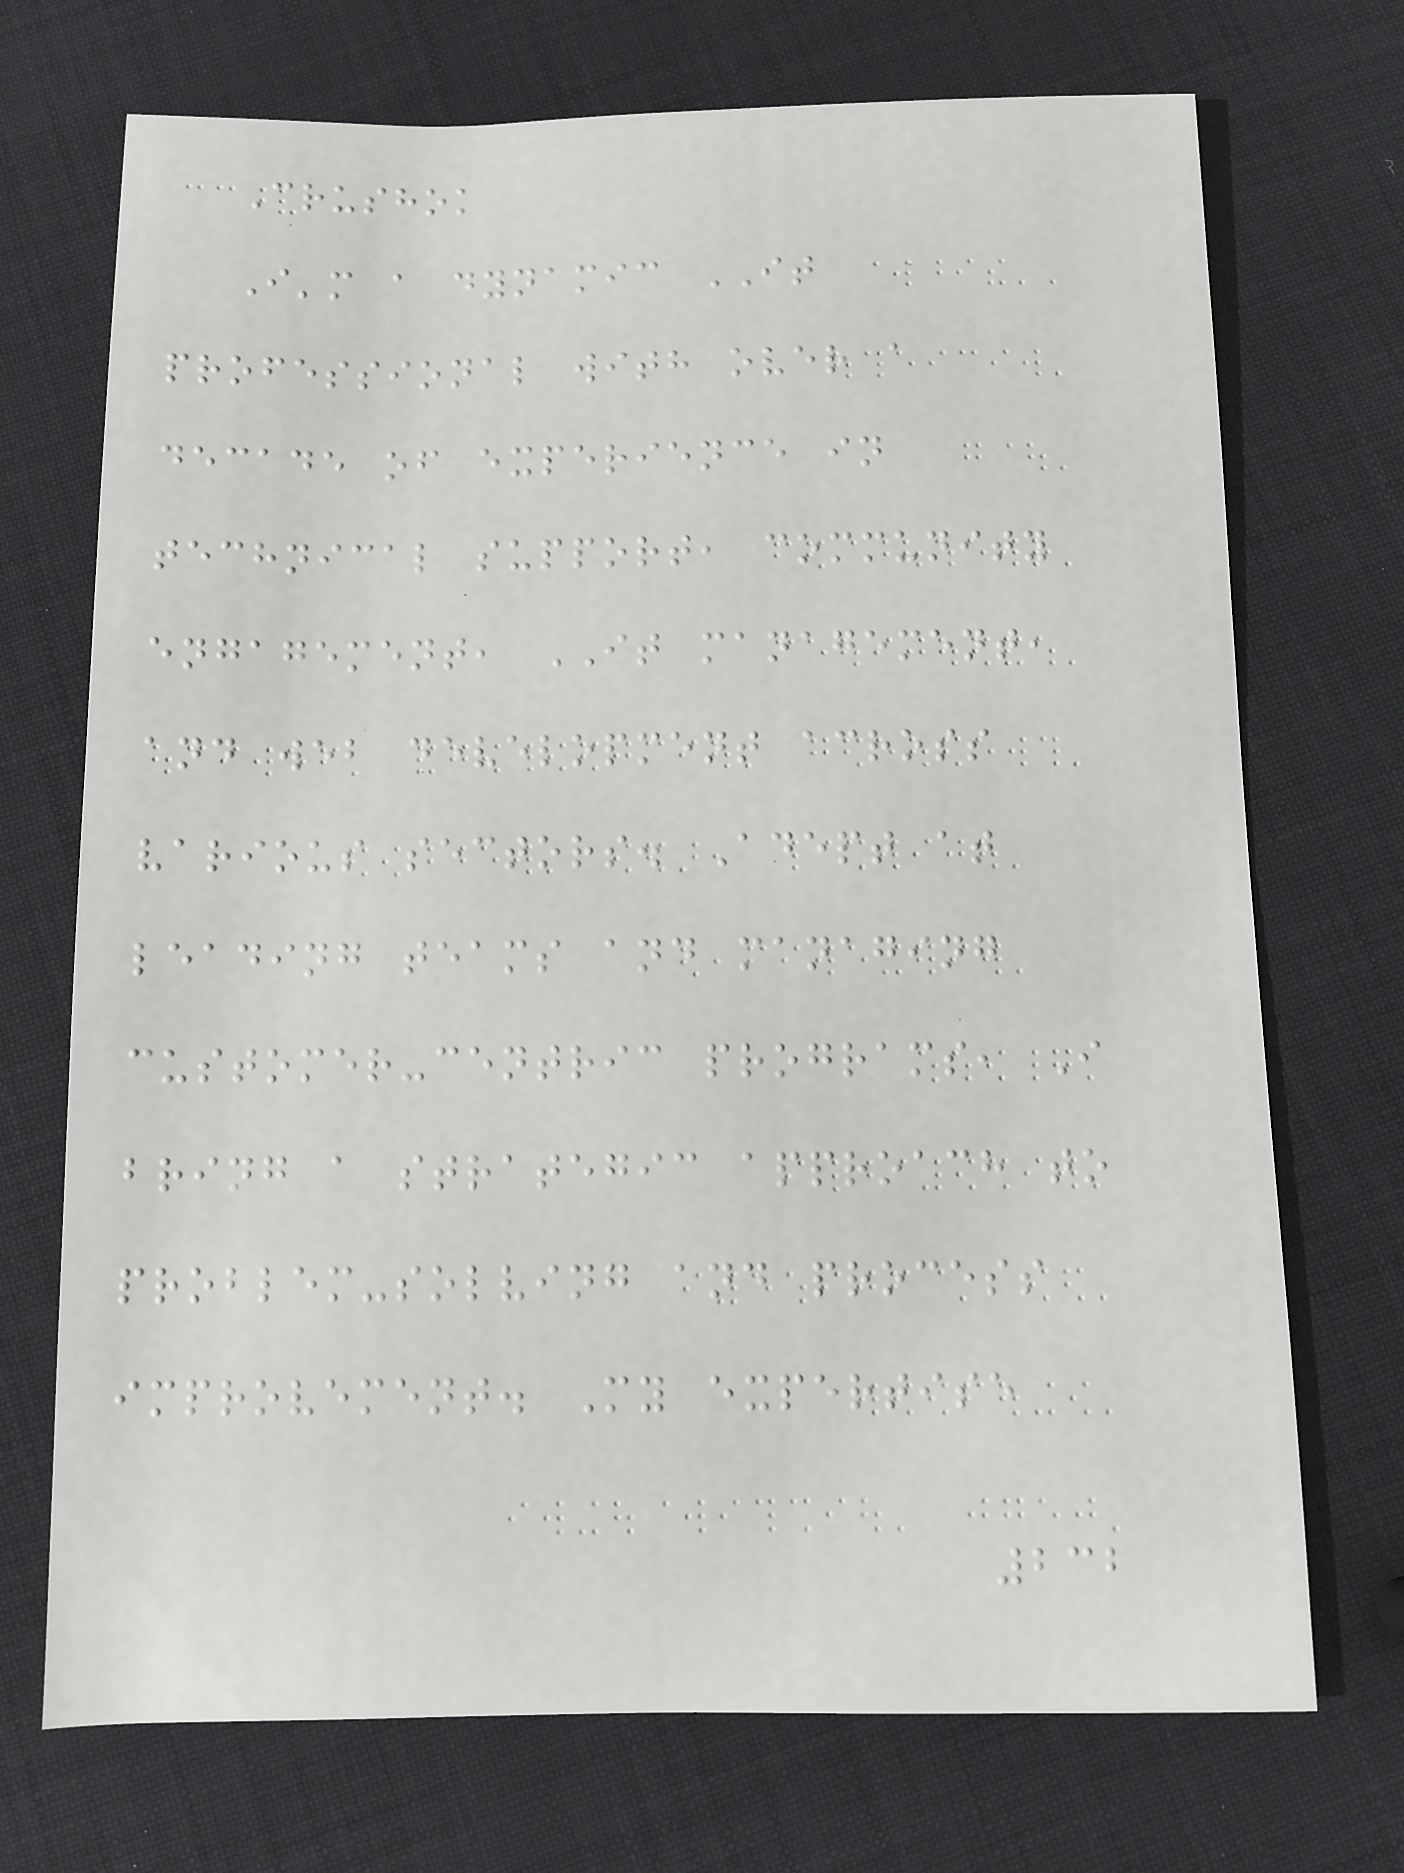Crushok
I'm a dynamic IT
professional with over a
decade of experience in
technical support, community
engagement, IT management,
and web development across
various sectors. Adept at
leading teams and managing
customer-centric programs, I
bring a strategic approach to
problem-solving and process
improvement. My expertise
232
